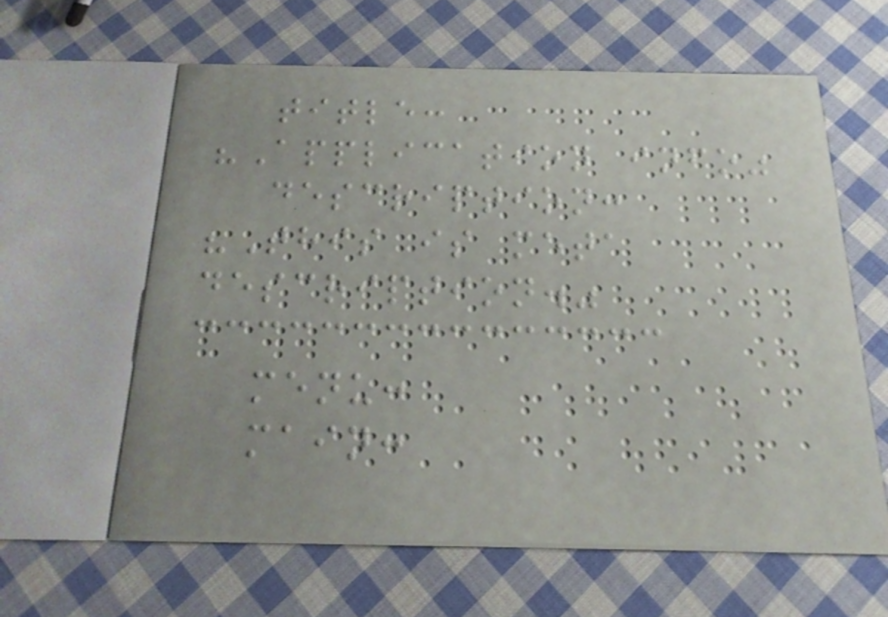title:
"Application info"
description:
"This is meta
description."
menu:
main:
